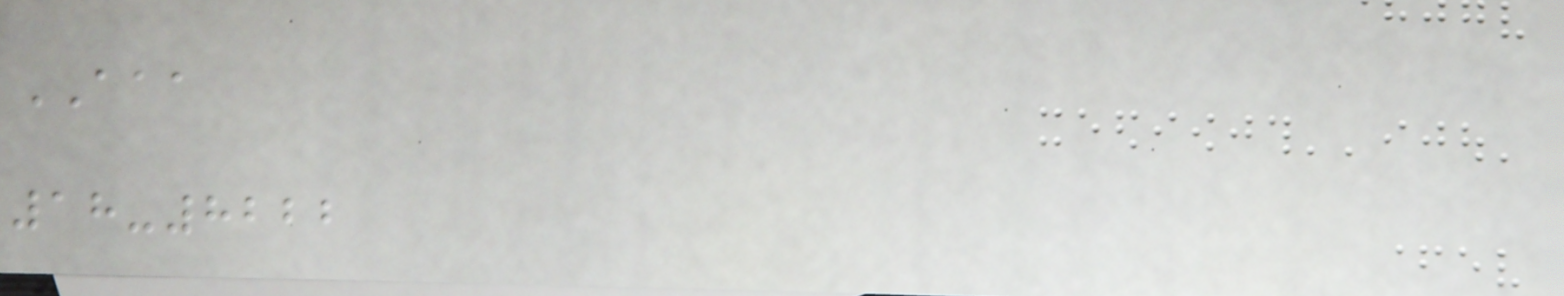AAA
18-8222
